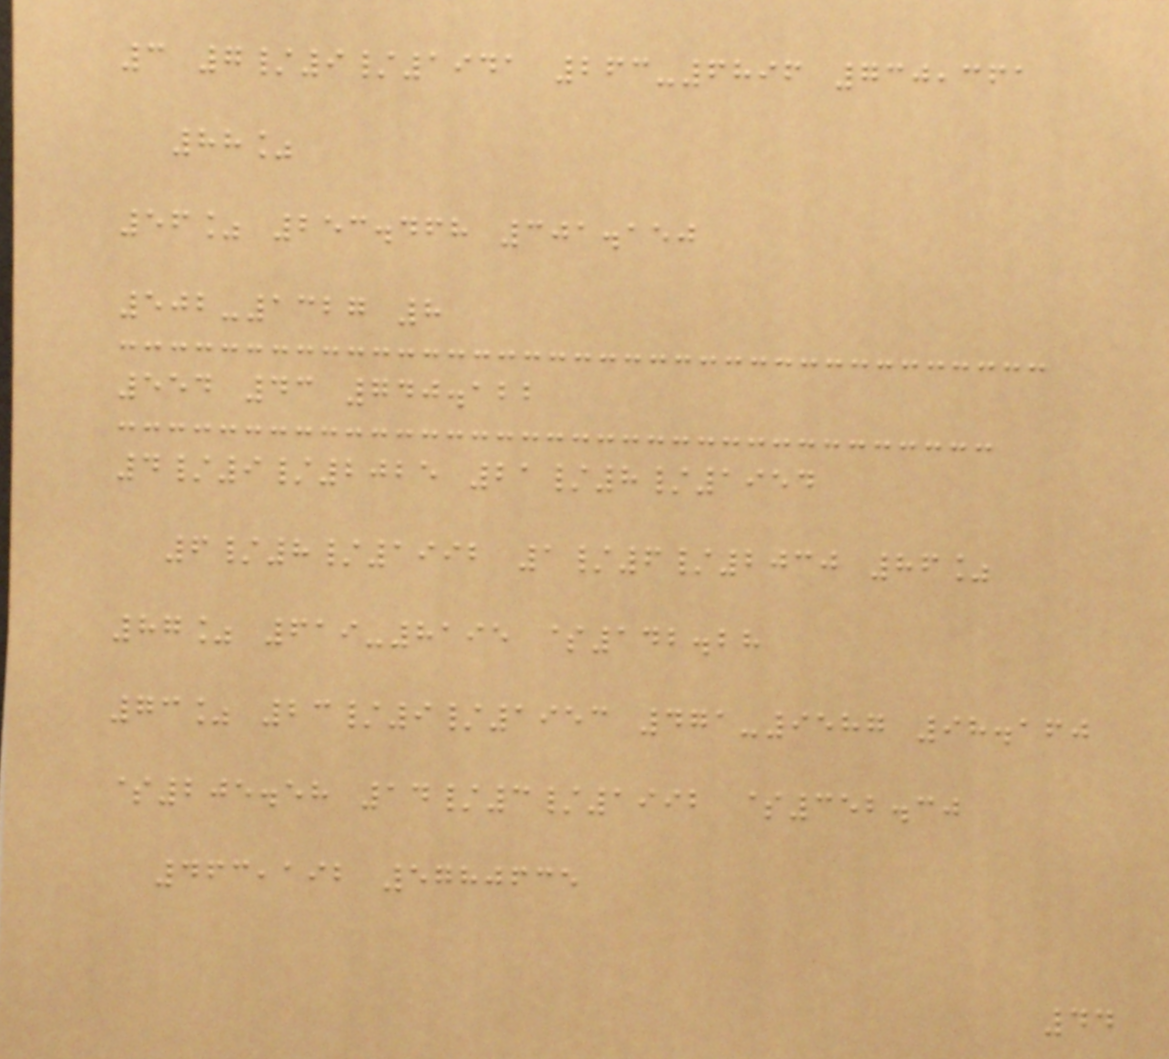3 7/9/1941 263-6896 730,361
88%
56% 253.468 301.150
502-1327 8
554 43 740.122
4/9/2025 21/8/1954
6/8/1992 1/6/2030 86%
87% 619-8195 $142.28
73% 23/9/1953 471-9587 98.160
$205.58 14/3/1992 $352.30
463,192 5780635
44
